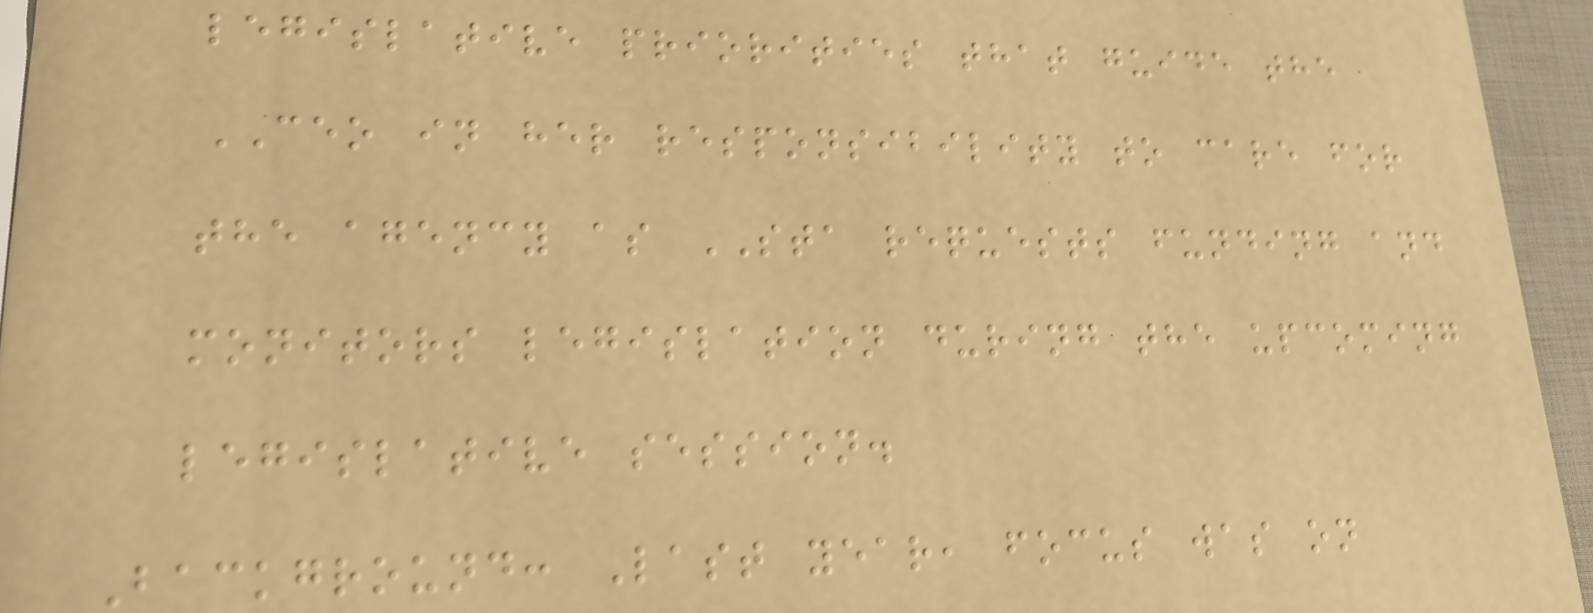legislative priorities that guide the
CEO in her responsibility to care for
the agency as STA requests funding and
monitors legislation during the upcoming
legislative session.
Background: Last year, focus was on
